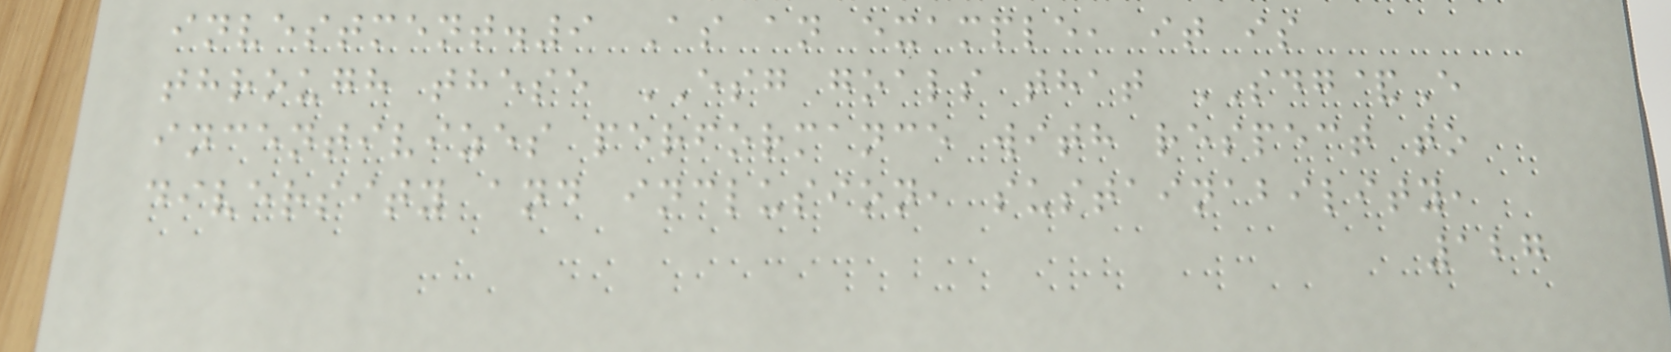investment.9 As an example, it is
through these ESG goals that SDG&E
incentivizes performance with respect to
diversity and inclusion, sustainability,
127
